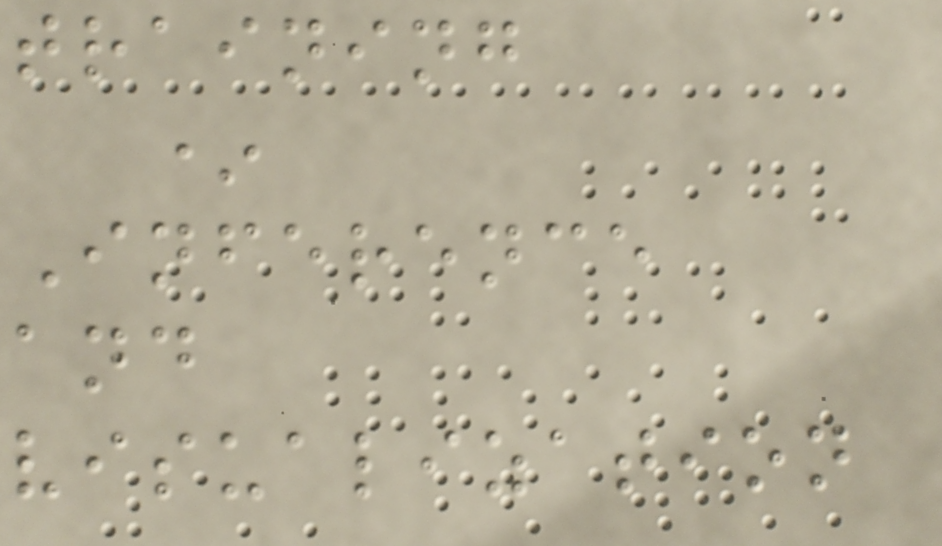training
*
Inference
and
visualization
